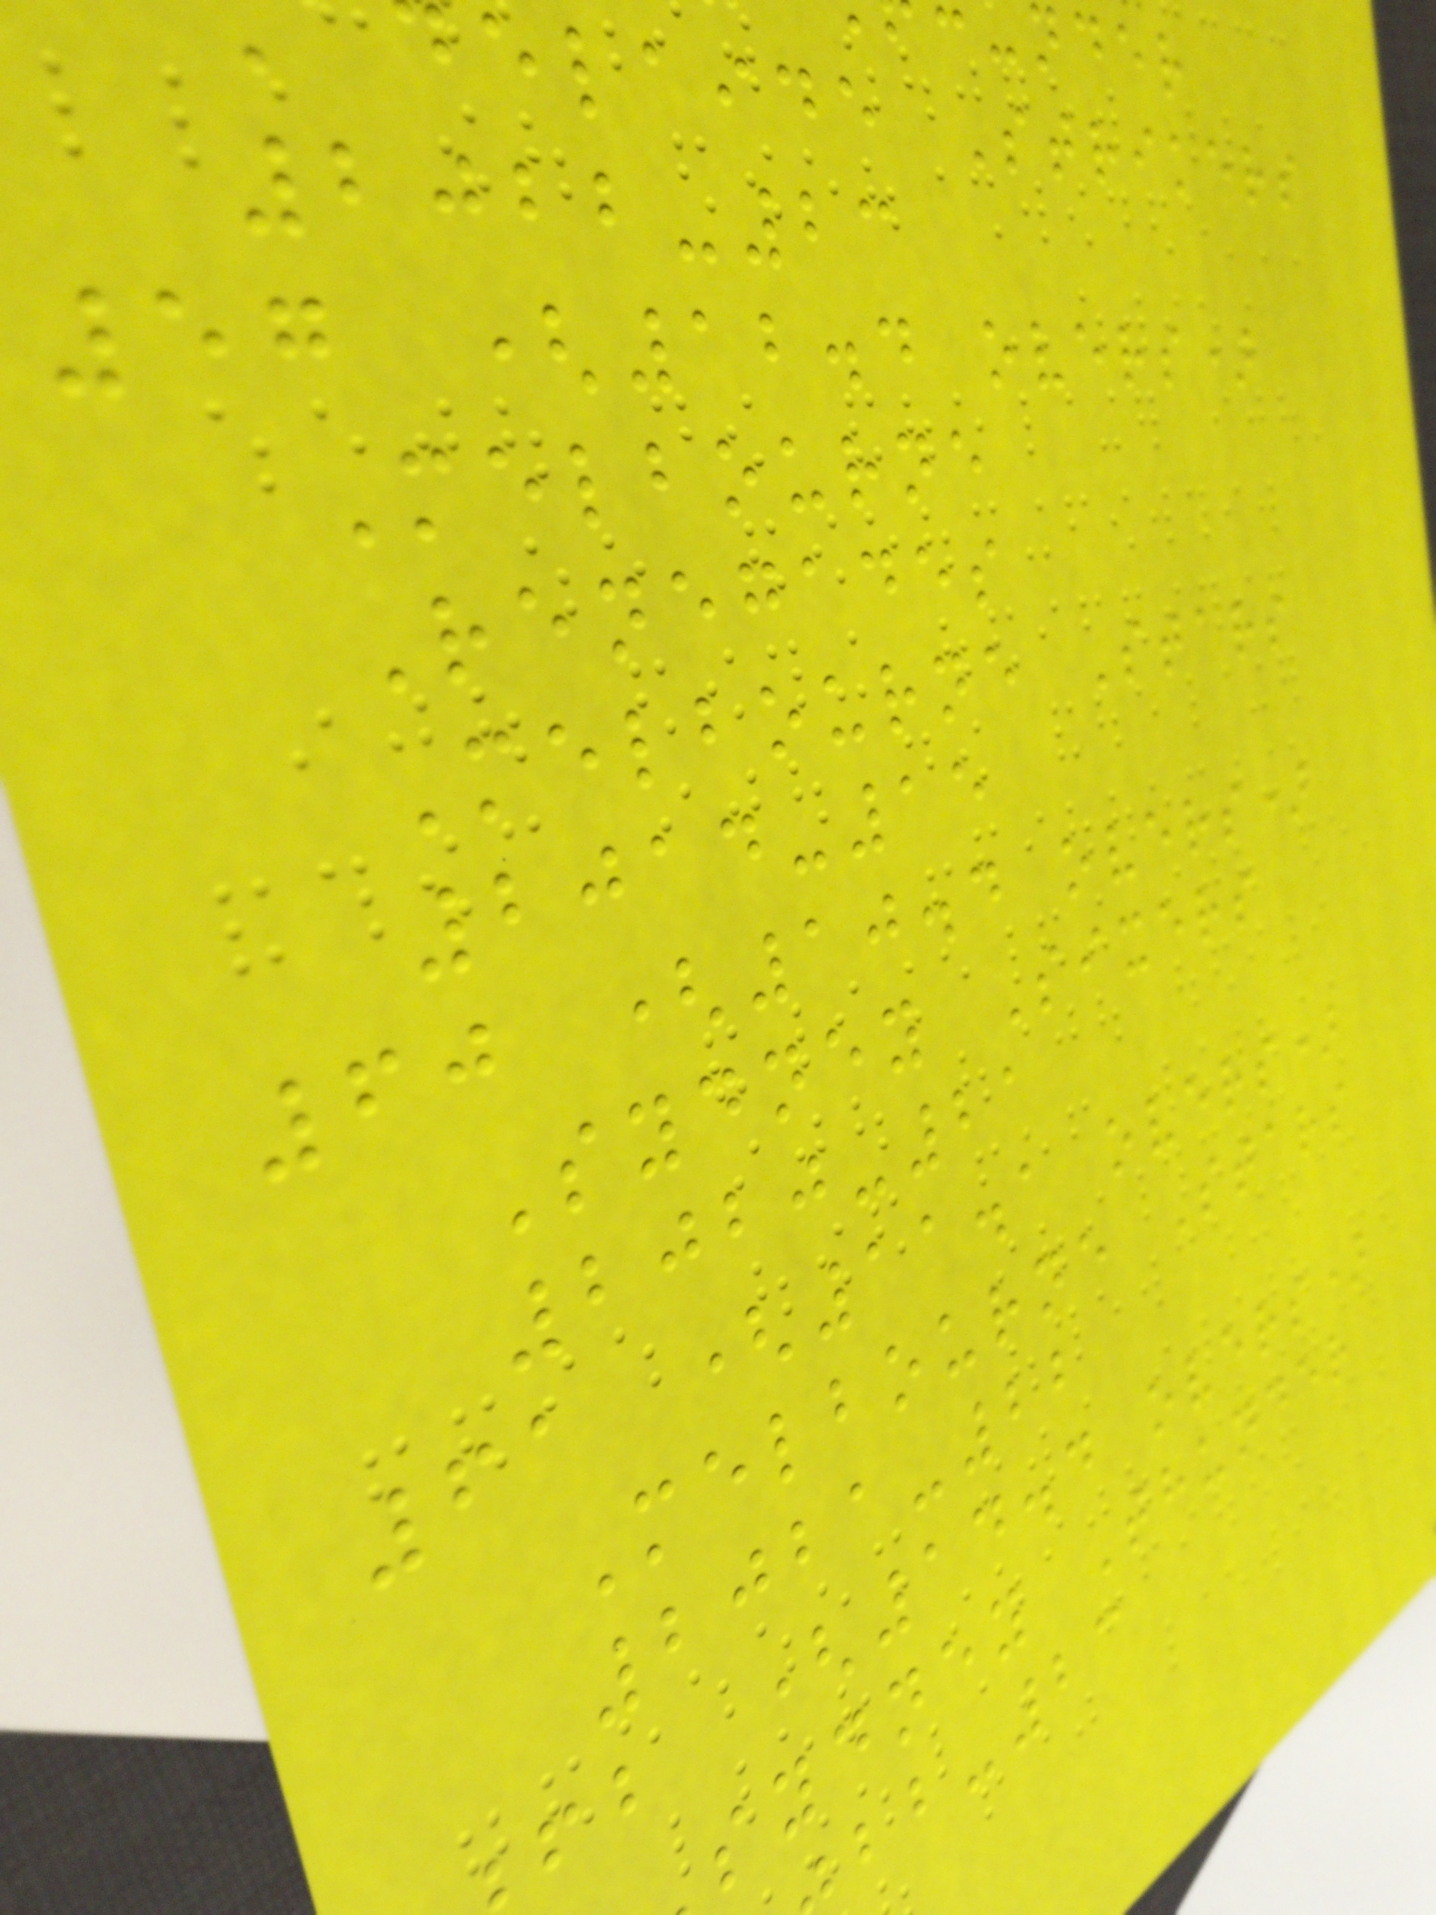nder
elaide Strikers
2022-23
57 (12.4 overs)
Melbourne
Renegades
Melbourne Stars
2014-15
60 (10.4 overs)
Sydney Sixers
2020-21
61 (11.1 overs)
Melbourne Stars
2021-22
fb (14.4 overs)
sydney Thunder
-23
